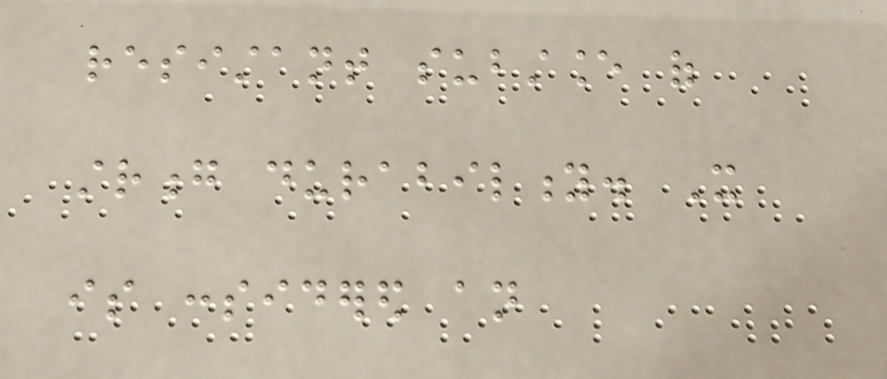resistant substance of
strong durability. It
is considered an
